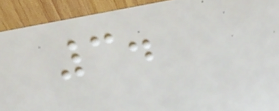3.
